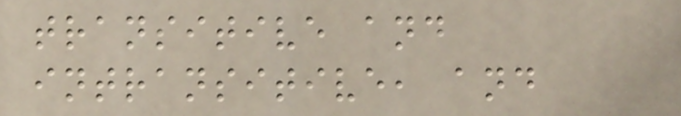transitive and
intransitive, and
